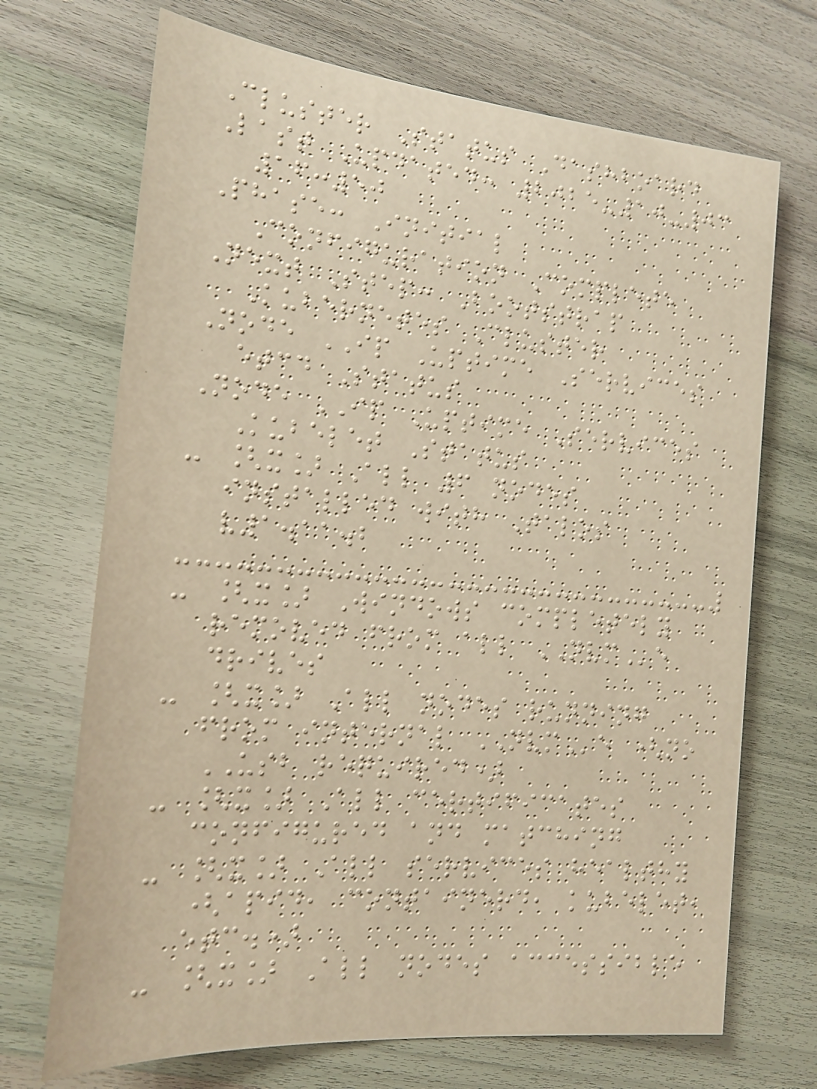Cluster Status Dashboard
Last Updated: 2025-10-03
16:50
Phase: Initial
Configuration Complete
Next Step: Bootstrap
Kubernetes Cluster
Node IP Uptime Services
etcd Status
Node IP Uptime Services
Kubelet Status
- [x] All 6 nodes
installed with Talos
v1.11.2
- [x] Windows completely
removed from all NVMe
drives
- [x] All nodes running
from internal NVMe (no
USB required)
- [x] All certificates
configured and matching
- [x] All services healthy
(apid, containerd, kubelet,
etc.)
- [x] All nodes accessible
